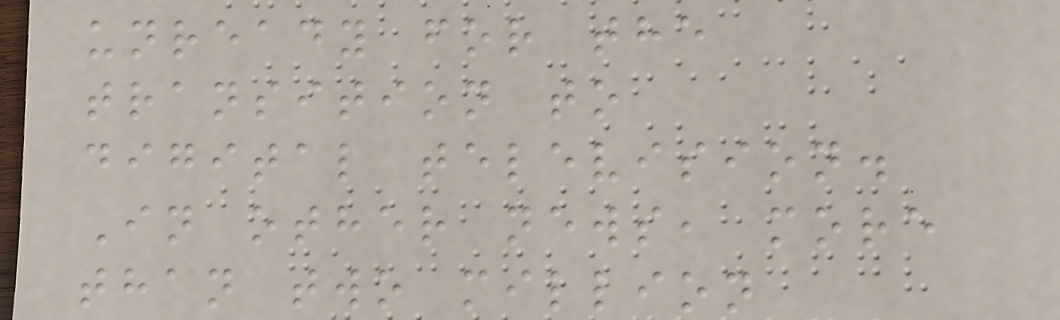unready for the
transition to
digital television.
In other news, more
than two million
